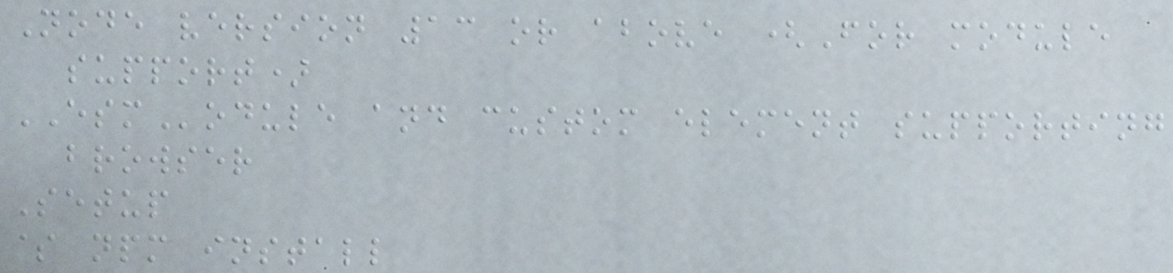Node version 13 or above (For module
support)
ESModule and custom element supporting
browser
Setup
$ npm install
